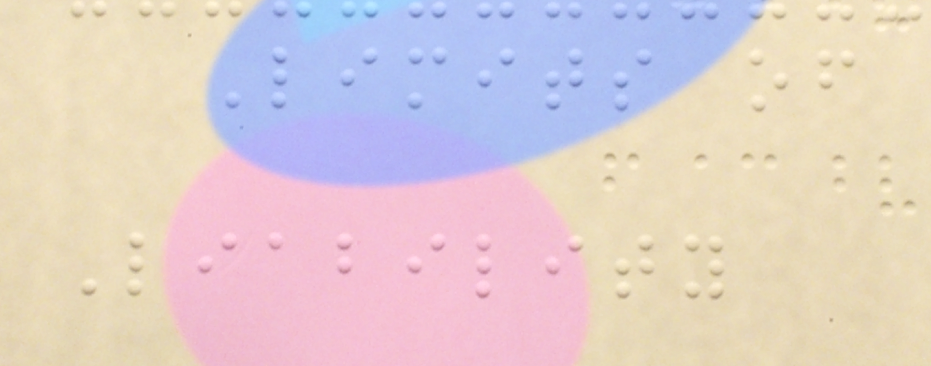Limits of
Liability
